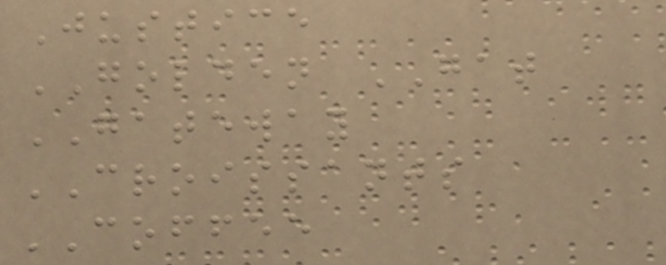Justice
GOLDEN GAT
GATEWAY
CROISSANTS
COFFEE
